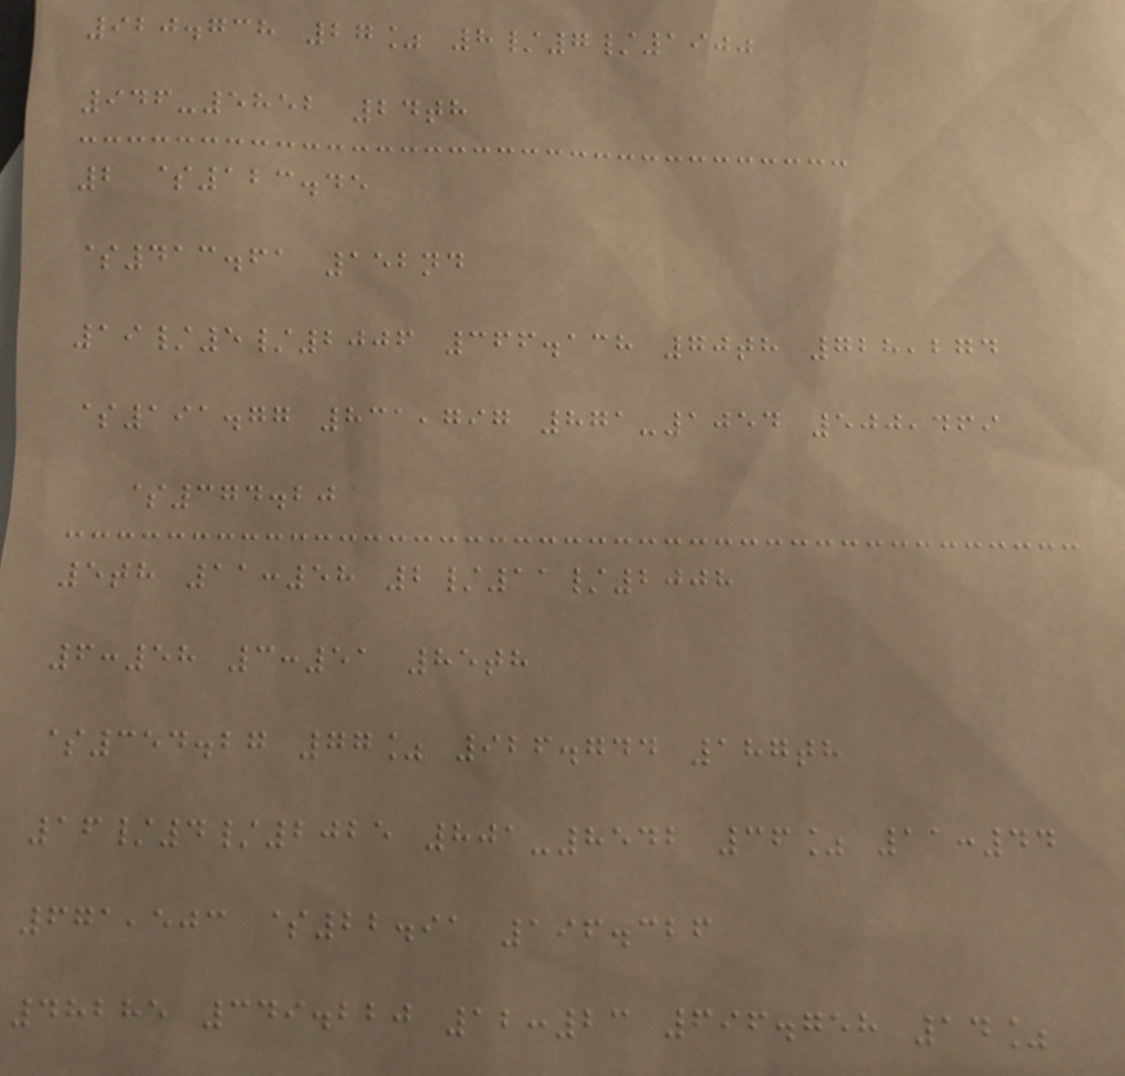920.738 27% 8/7/1900
946-5852 24th
2 $123.45
$413.61 152nd
19/5/2006 366.138 70th 728,274
$191.77 831,797 871-1054 500,469
$374.20
5th 11:58 2/11/2008
6:58 3:51 85th
$354.27 77% 926.744 187th
16/4/2025 801-8542 36% 11:44
671,503 $22.91 196.326
48285 349.220 12:23 696.758 14%
